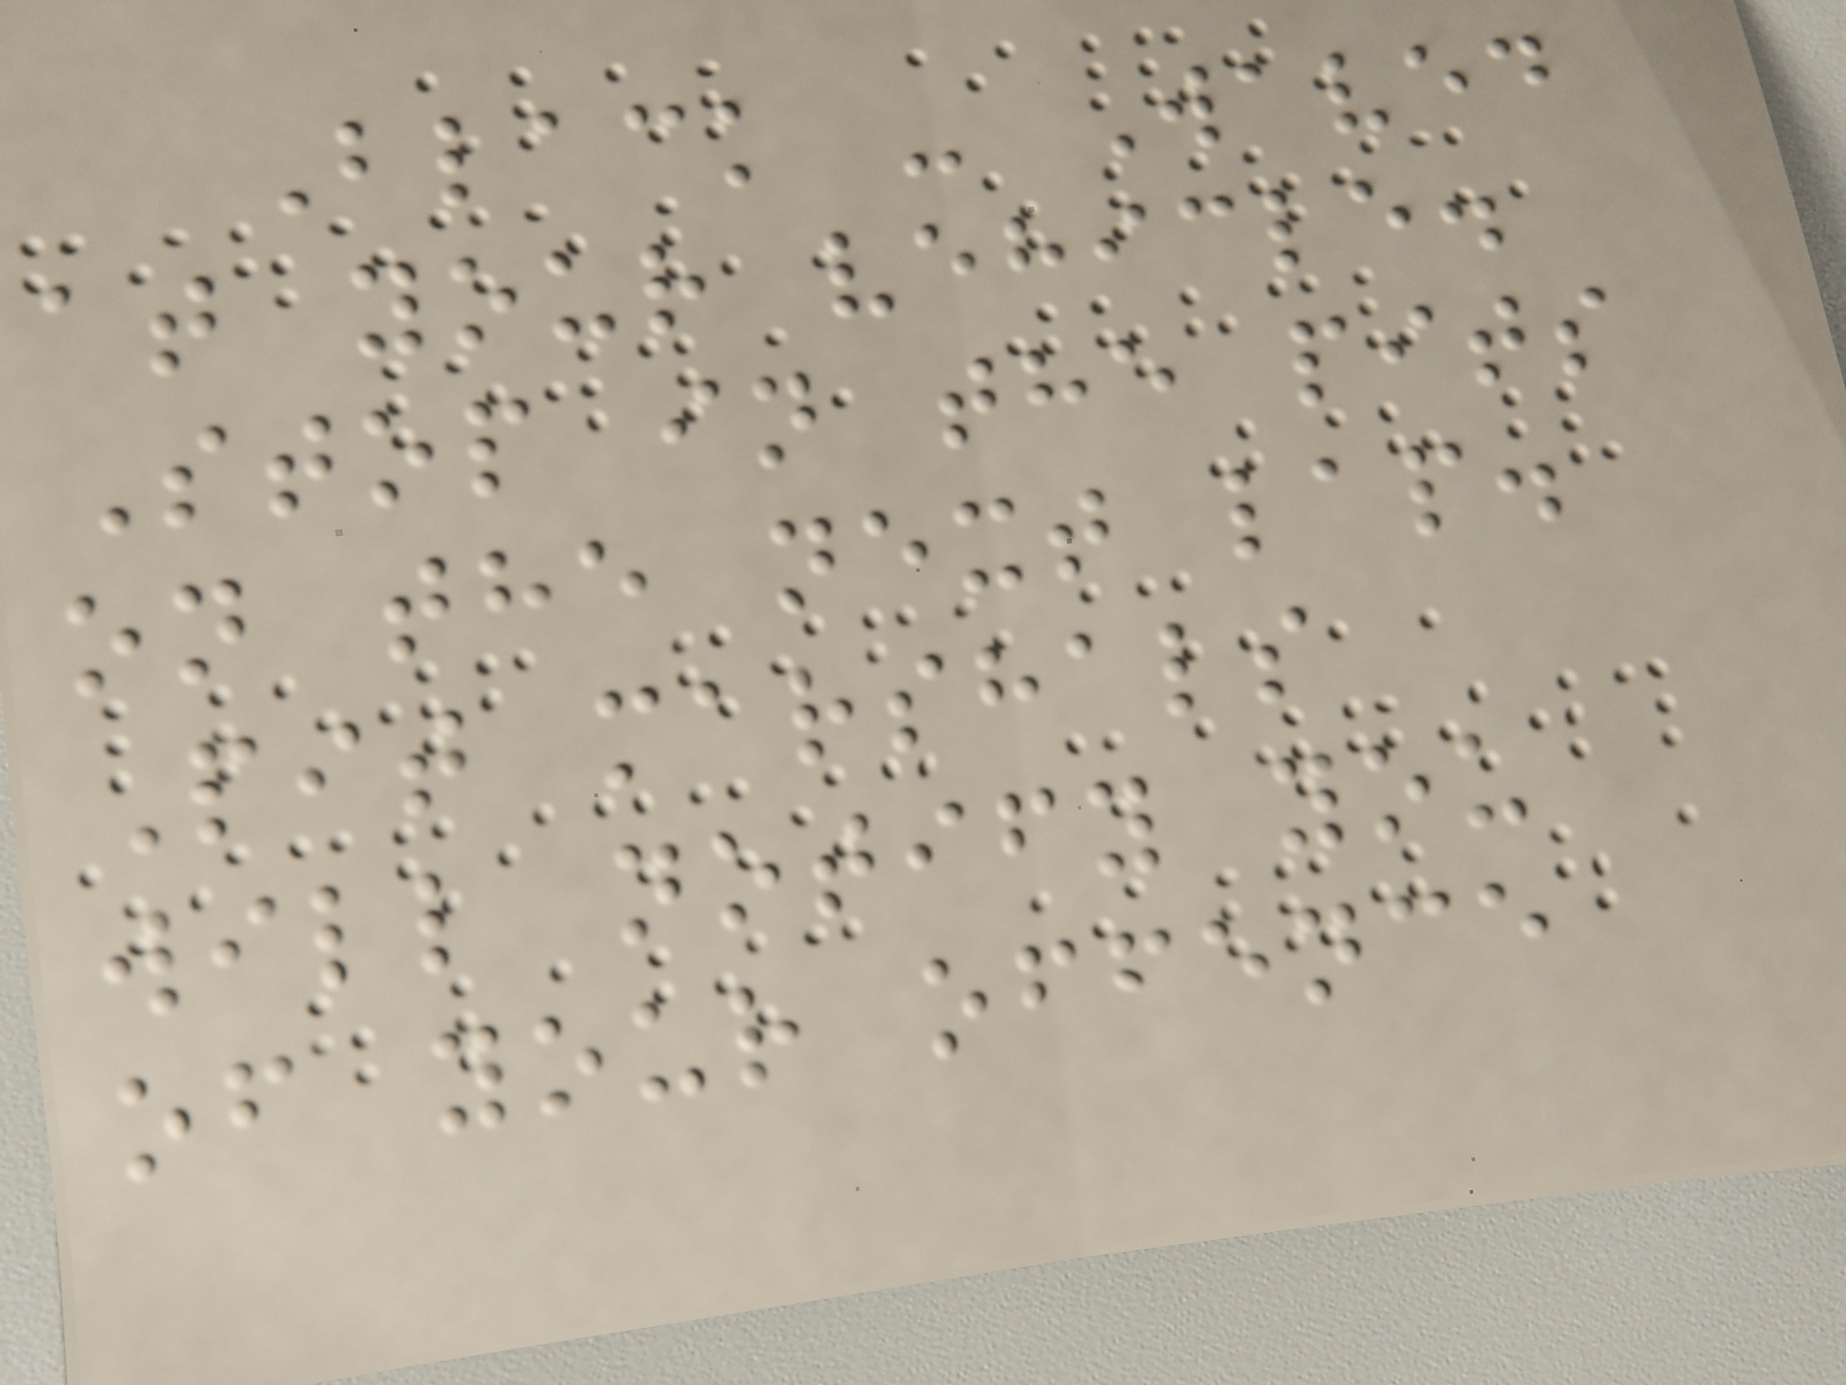Black - Waved
at your vehicle.
Stop in the pits
on the next lap.
Pit marshals
will notify you
of your offence
